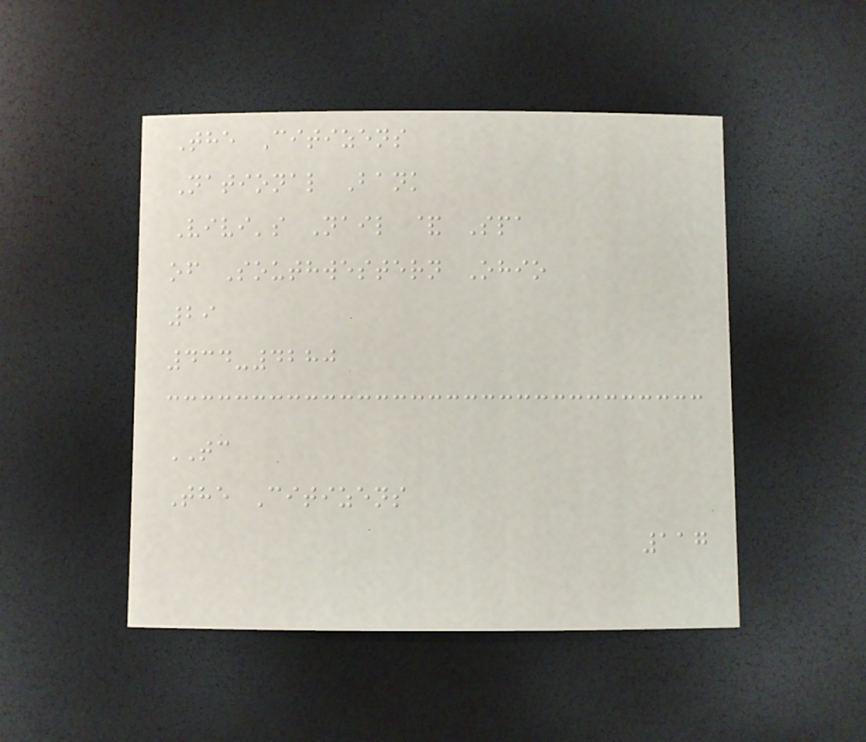The Citizens
National Bank
Vivi's Nail & Spa
of Southwestern Ohio
29
434-4280
TC
The Citizens
117
